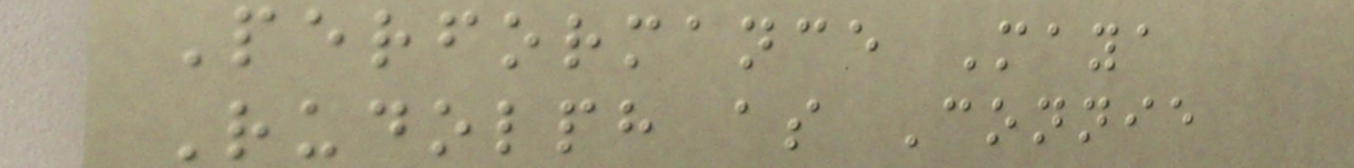Performance Maya
Rudolph as Connie
